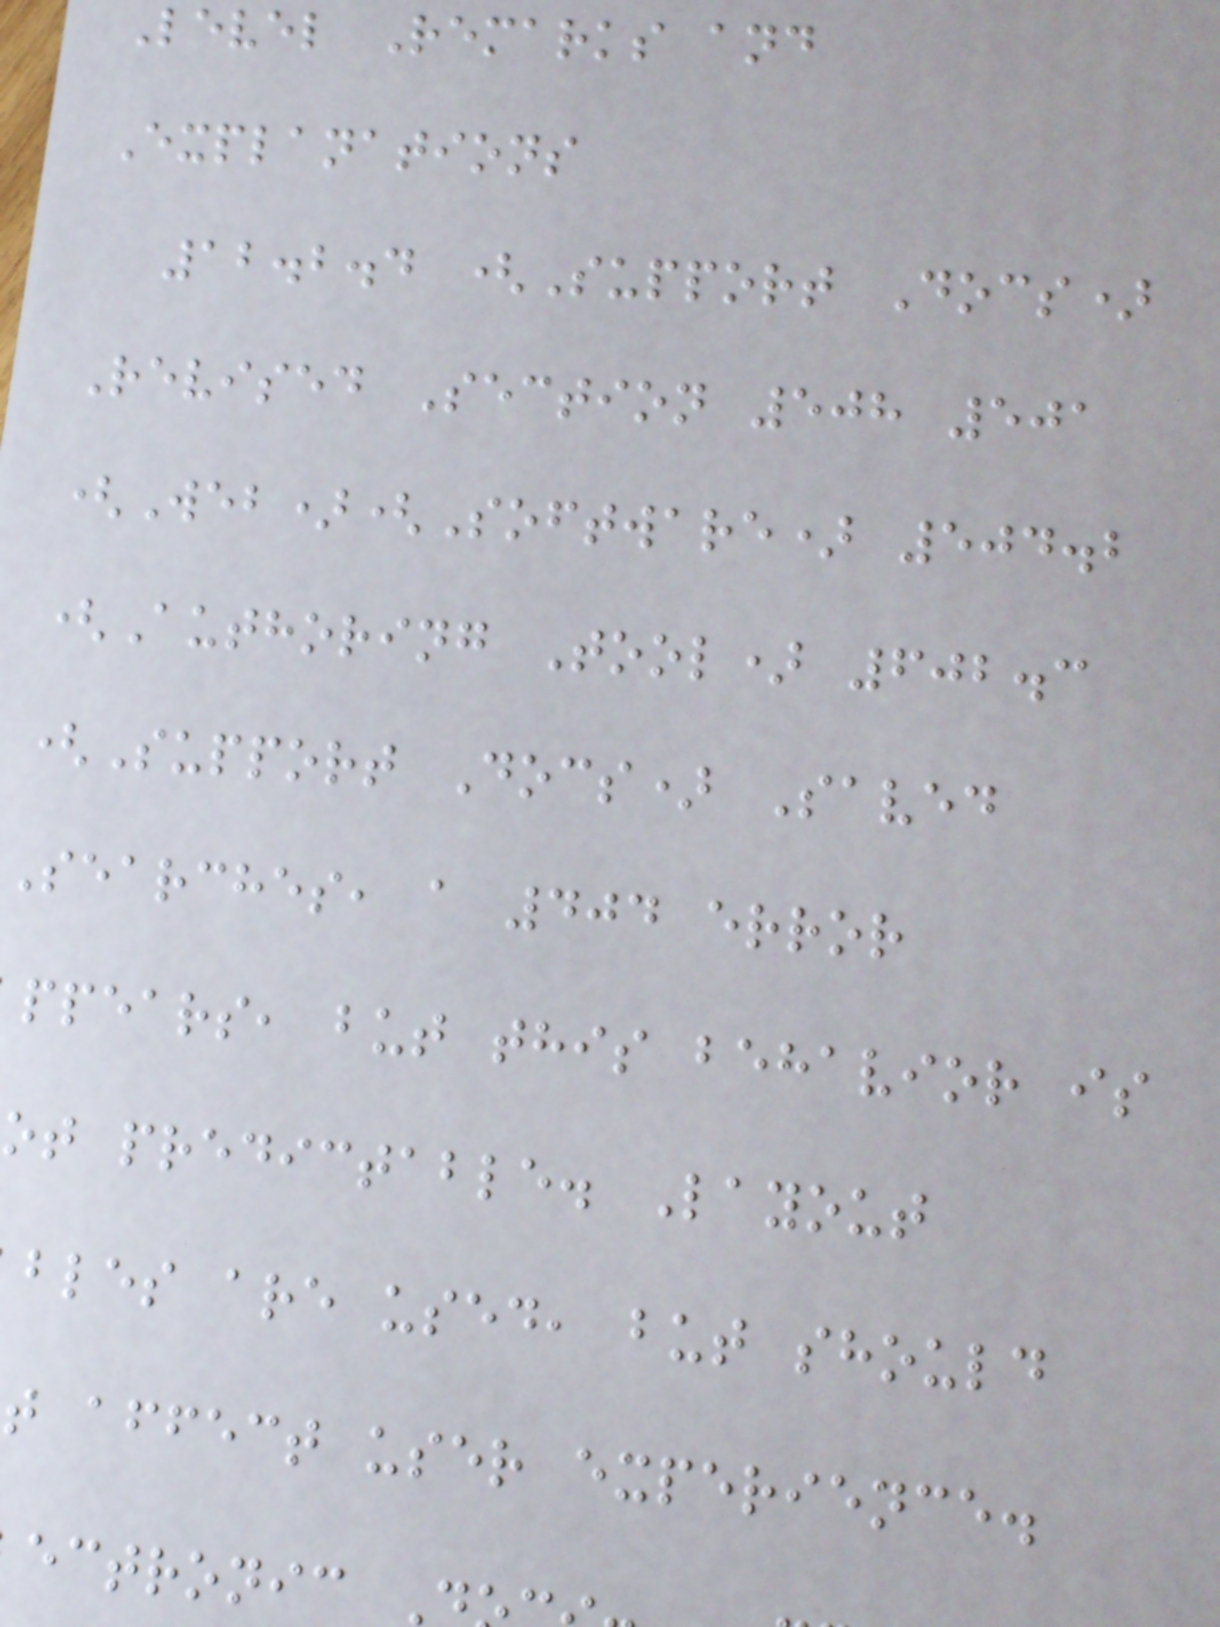Level Remarks and
Explanations
12.2.4 (Support Docs)
Revised Section 508 501
(Web)(Software) 504.2
(Authoring Tool) 602.3
(Support Docs) Saved
Searches, a 404 error
ppears, but this behavior is
ot predictable. Layout
bles are used, but should
t affect user experience.
ectronic
